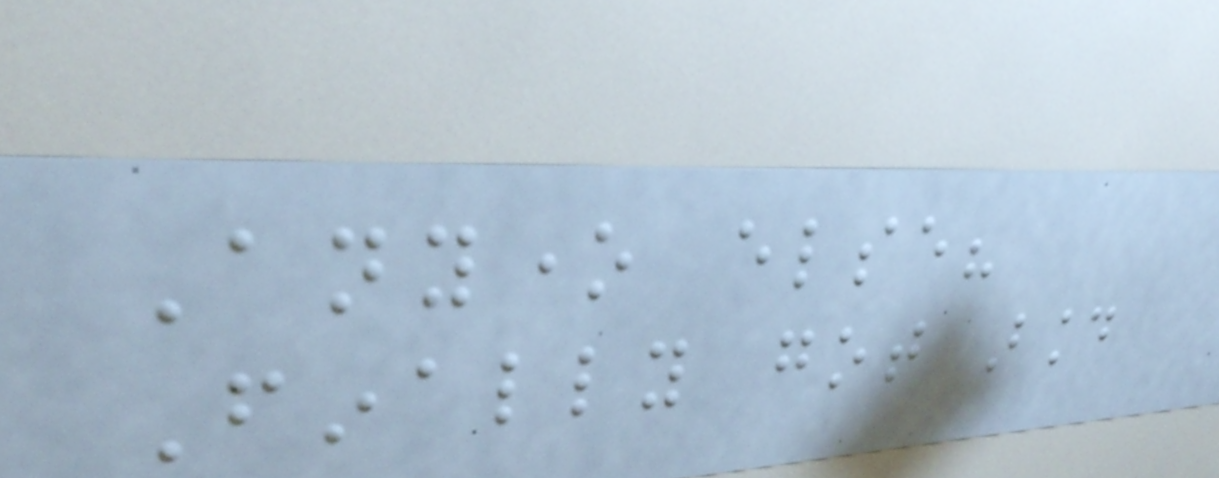Anyone else?
Finally got around
